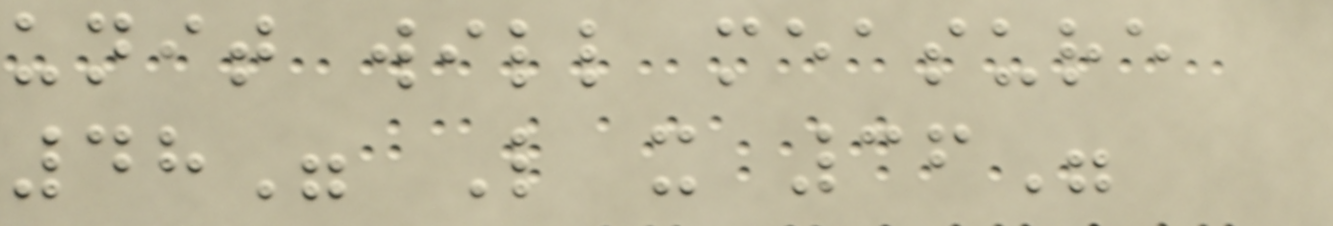unit will measure
48" L x 36"
